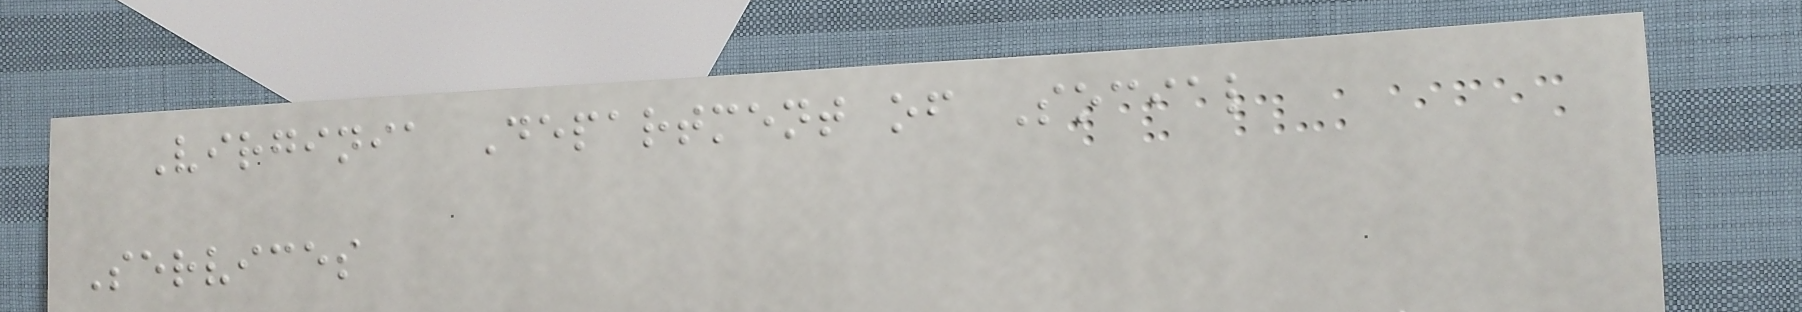Virginia Department of Social
Services
